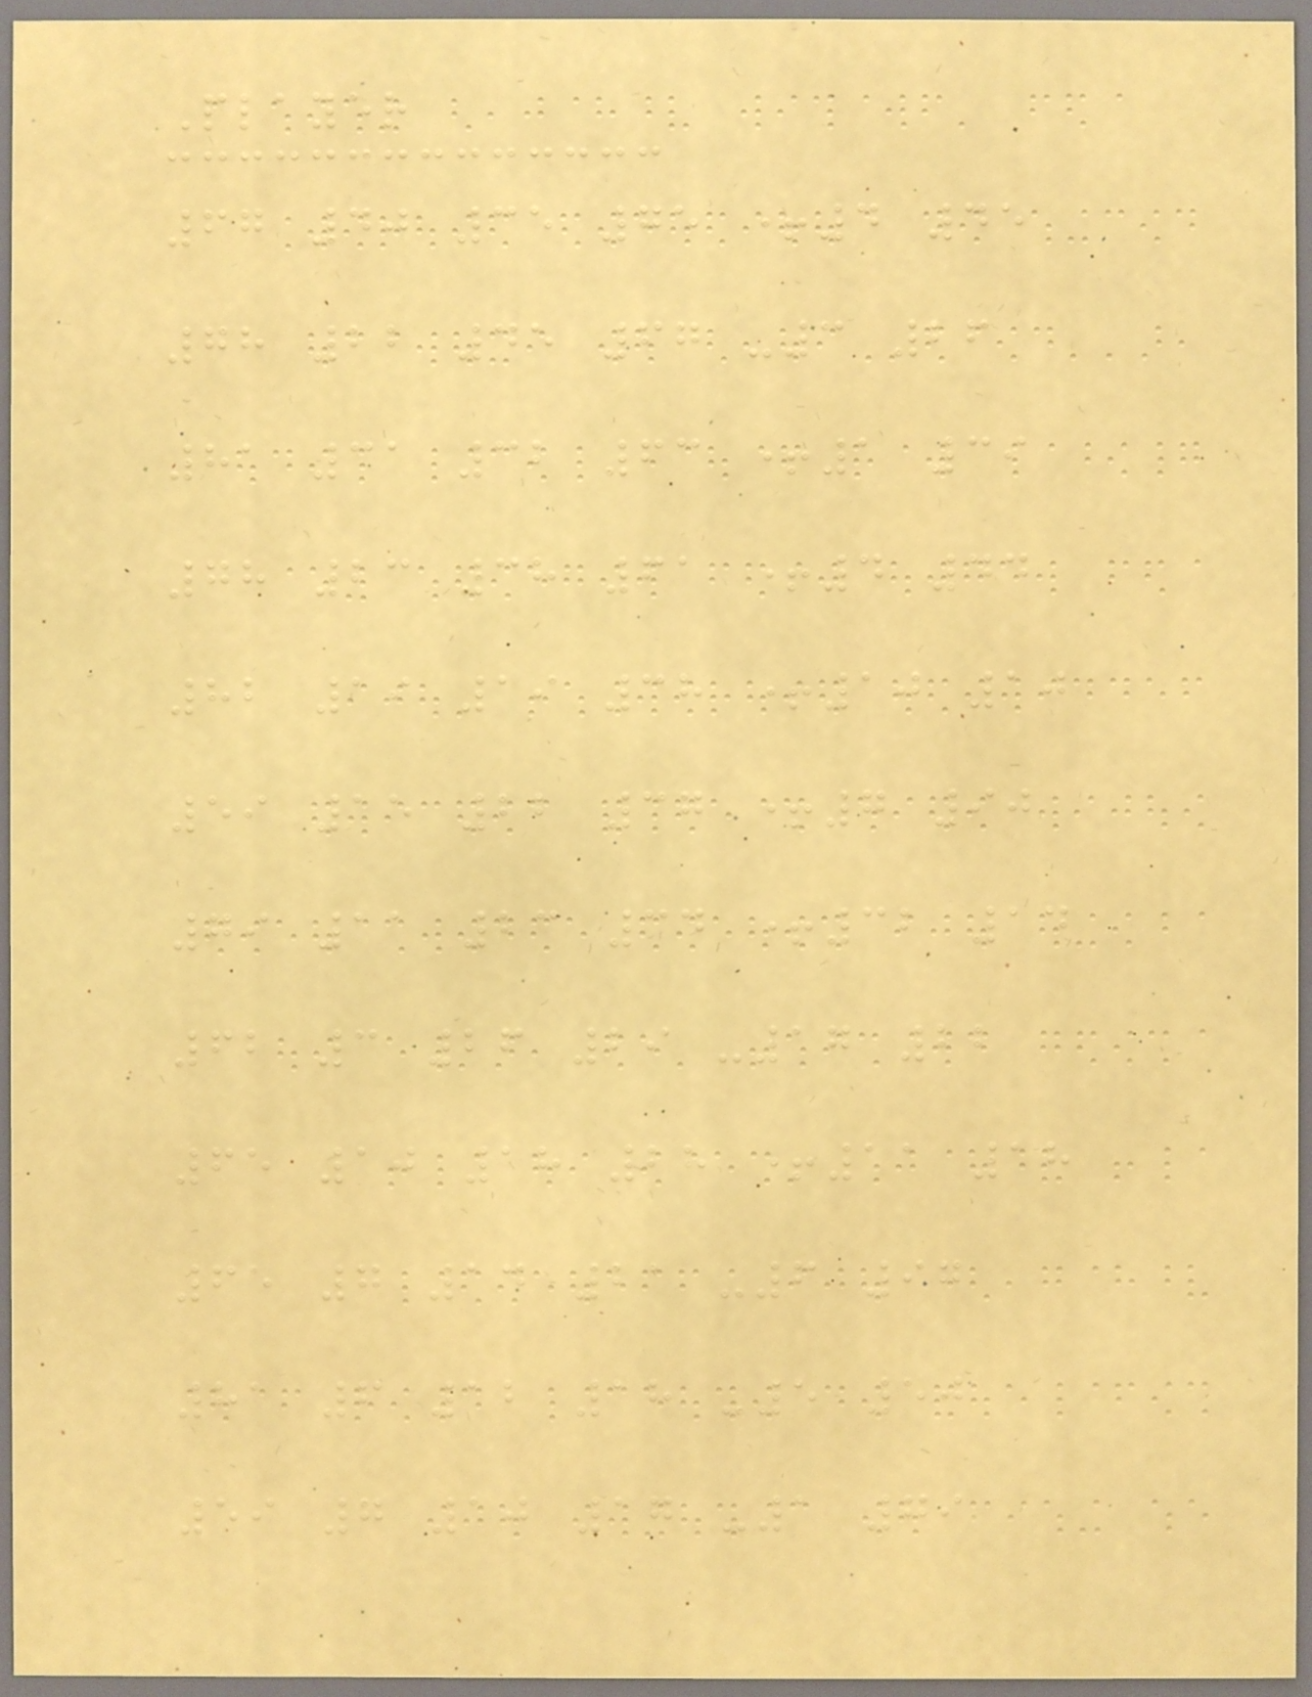Player
67 40 35 75 +4 45
78 22 45 67 -3 26
81 31 32 63 +1 39
78 23 38 61 +4 44
82 19 19 38 +10 10
59 15 22 37 +7 90
79 11 23 34 +32 14
62 3 26 29 -17 22
65 10 18 28 +11 18
65 7 14 21 -6 97
81 6 12 18 -5 50
59 7 10 17 -1 79
